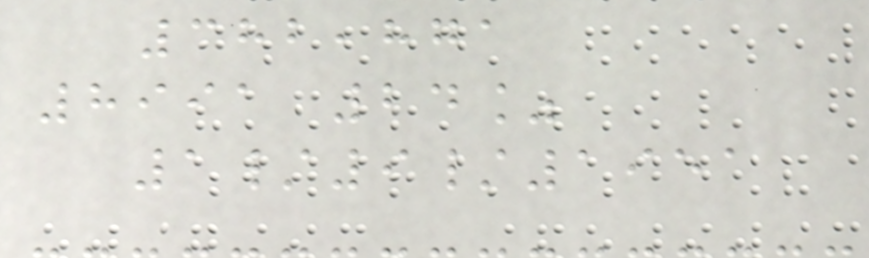382,871
8991 24%
1/9/1951
